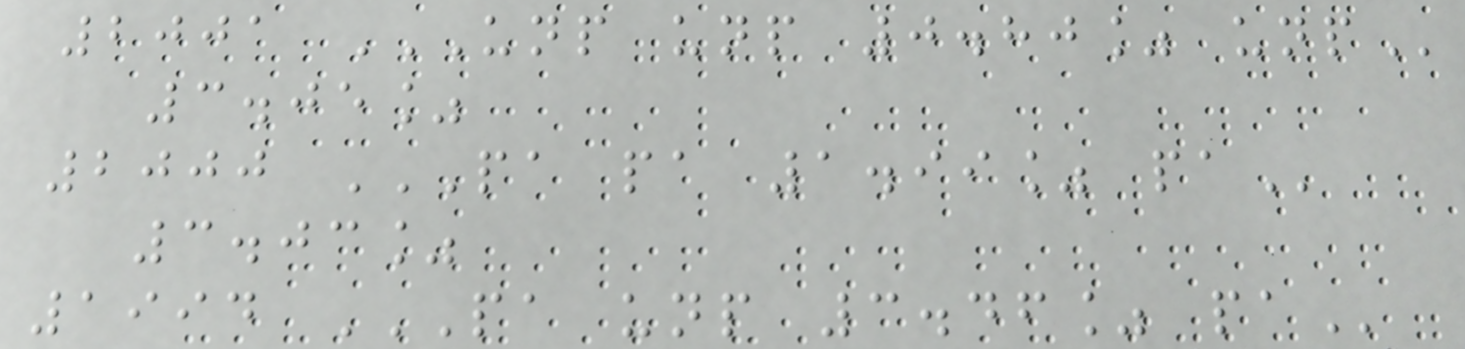2001 UNP UNP 0.80% UNP
3.05%
2000 PA PA 1.99% PA
3.03%
1994 PA UNP 3.46% PA
